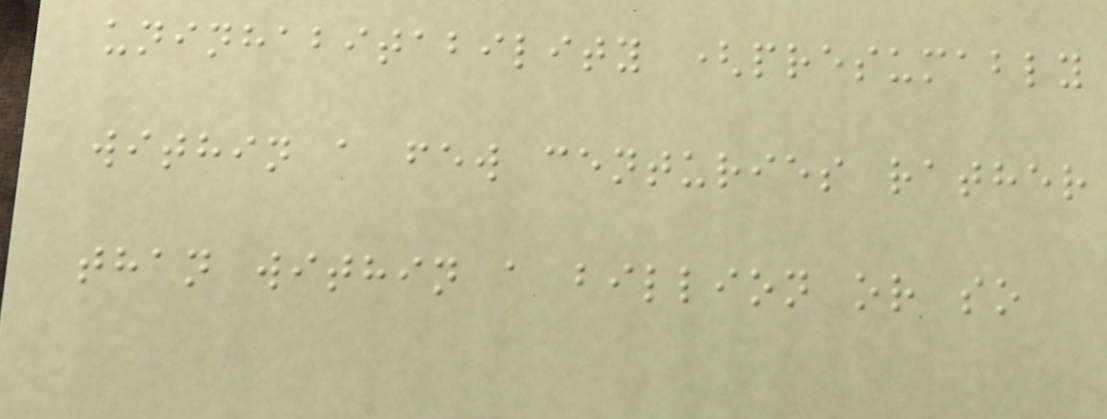uninhabitability (presumably
within a few centuries rather
than within a billion or so
